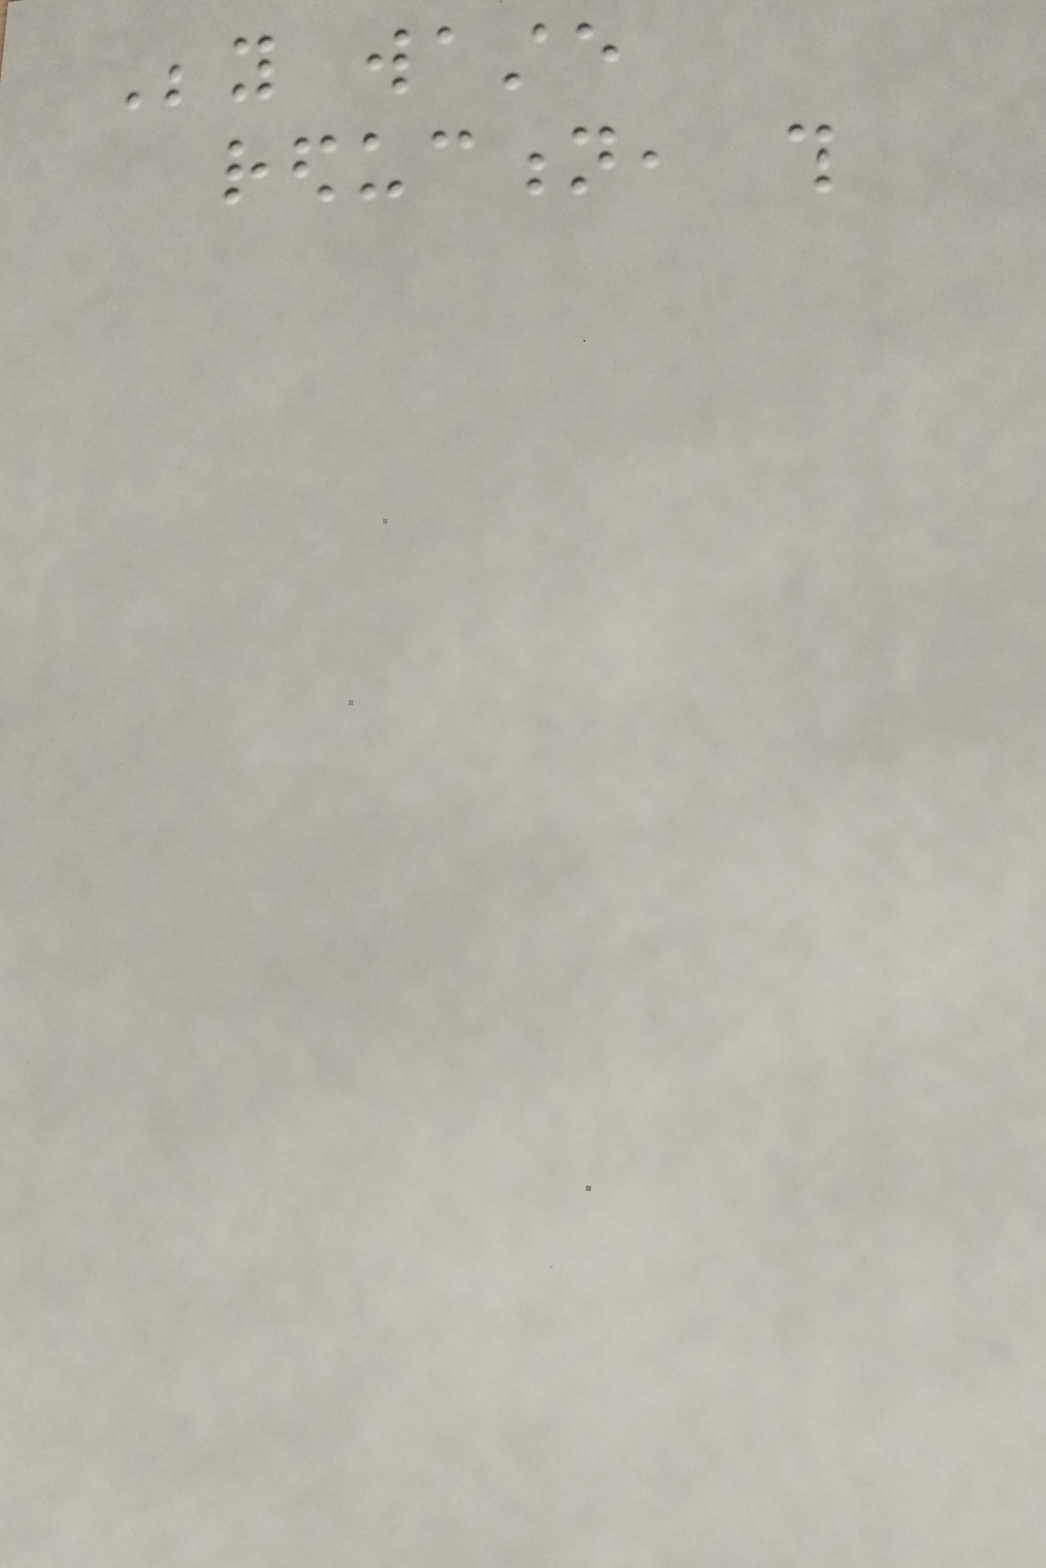Beyond waste
reduction, this
